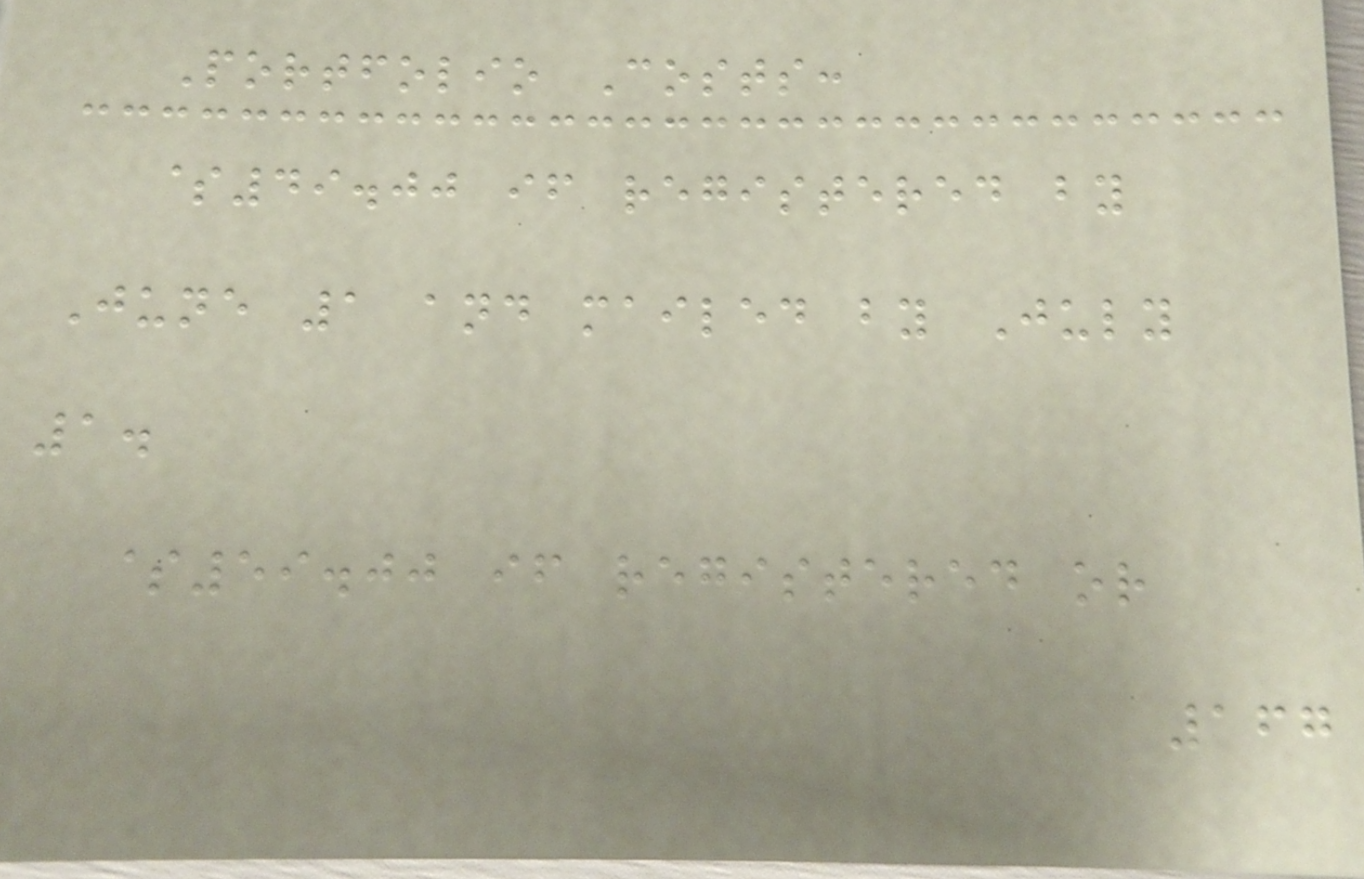Portfolio Costs:
$49.00 if registered by
June 1 and mailed by July
1.
$59.00 if registered or
167
